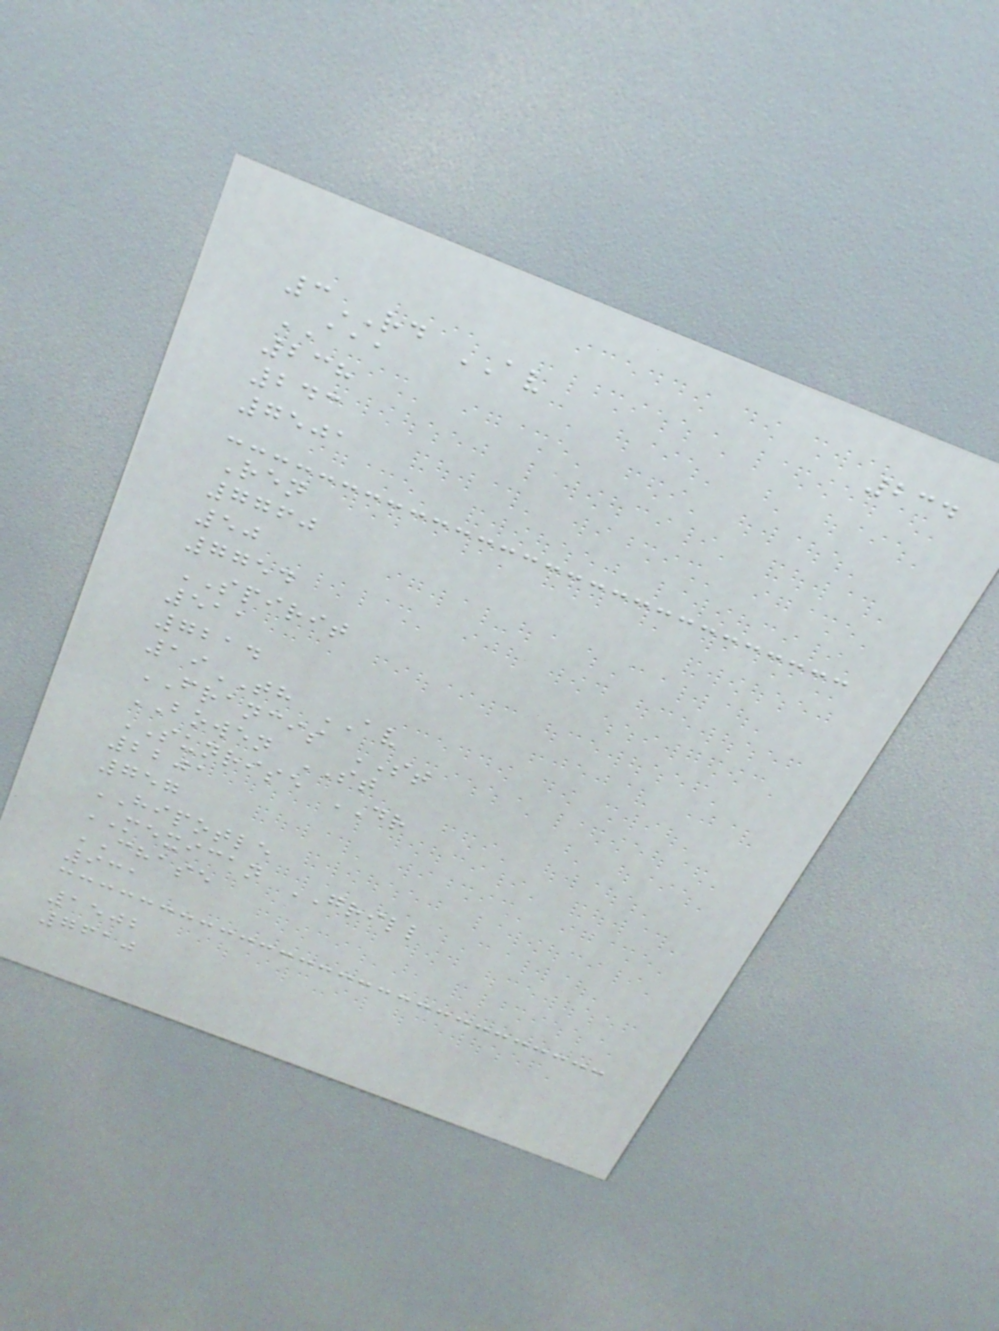234
3RD AV
AAA
238
243
7501
Ren
7760
50
7754
SPIRIT
511
7214
19TH AV
FRANCIS ST
BOWEN ST
SUNRISE DR
2201
757
HIPOTLE
MEXICAN GRILL
CHASE
931
1502
7610
